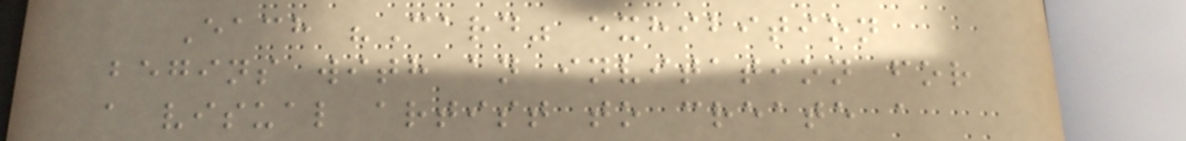Each "Card" exhibition
begins with an invitation for
a visual artist to create a
